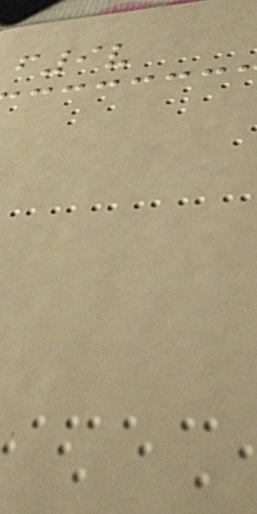f9v
